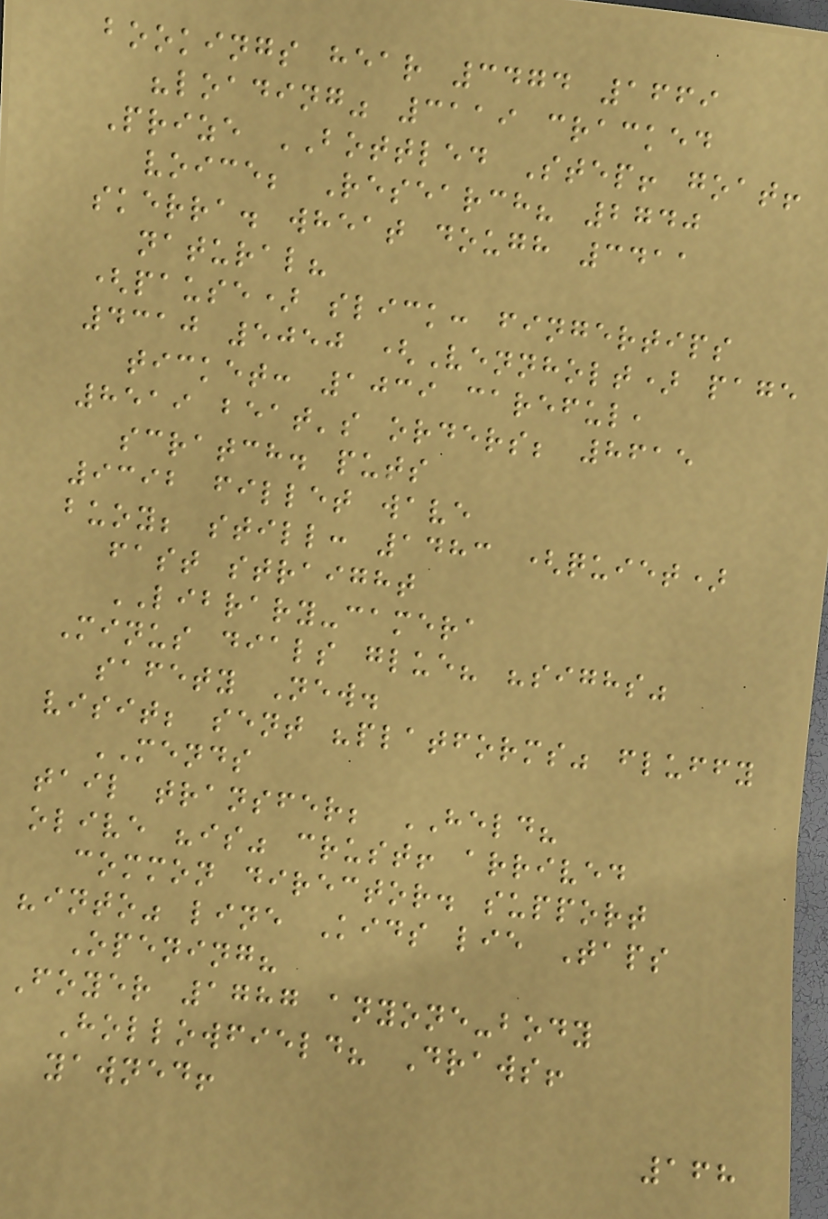bookings hear 3474 1669
"loading" 3119 cracked
Prize BOTTLED Step! goat!
voice; Research? 2740
skerra. wheat dough 3411
natural?
(pause) slick: fingertips
4310 5050 (Vennholt) page
ticket: 1039 careful,
8519 beat's orders; 8615
scratch. puts
9392 fillet wave
buoy; still: 1483 (quiet)
fast straight
LIBRARY-camera
Minus dials glue? "sighs"
safety New.
visit; sent "platforms" fluffy
MENDS
tail transfer; HELD?
olive "is" crust! arrived
common director. support
"into" line Kids lie Taps
Opening?
Foyer 1787 anyone-body
Hollowfield? Draws!
yawned!
168
